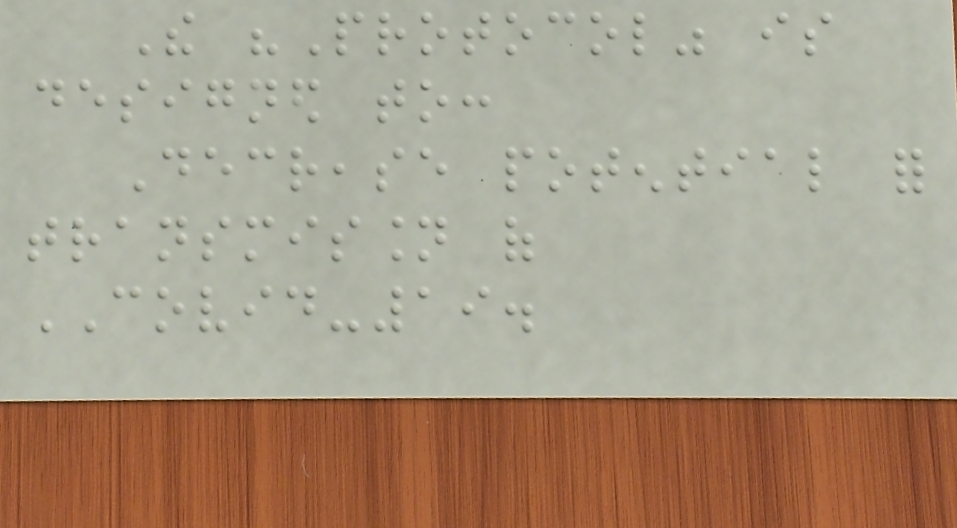The "Protocol" is
designed to:
Decrease potential for
transmission of
COVID-19.
